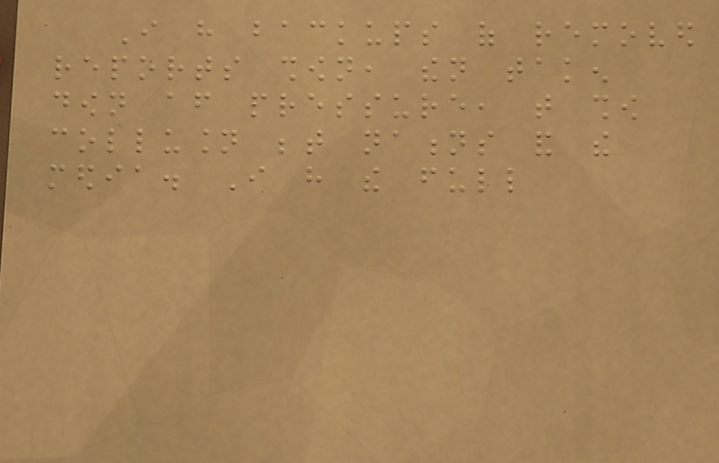I have backups of removed
reports shown, then taken
down after pressure, that show
collusion between nations and the
media. I have the full
